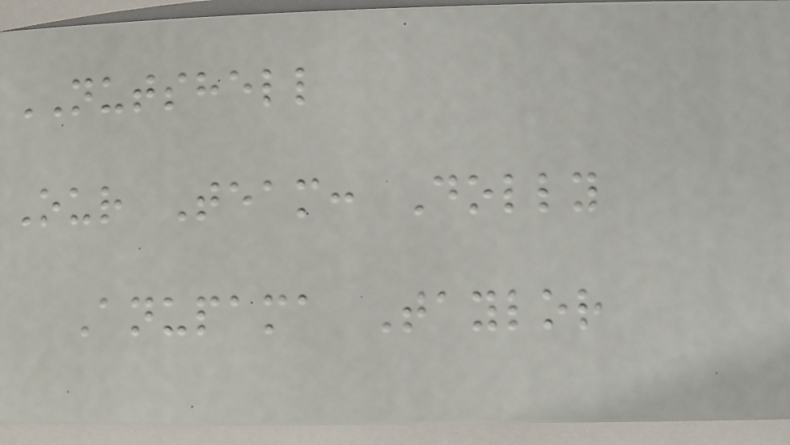NUTSHELL
Our Team: Dolly
Anupama Taylor
